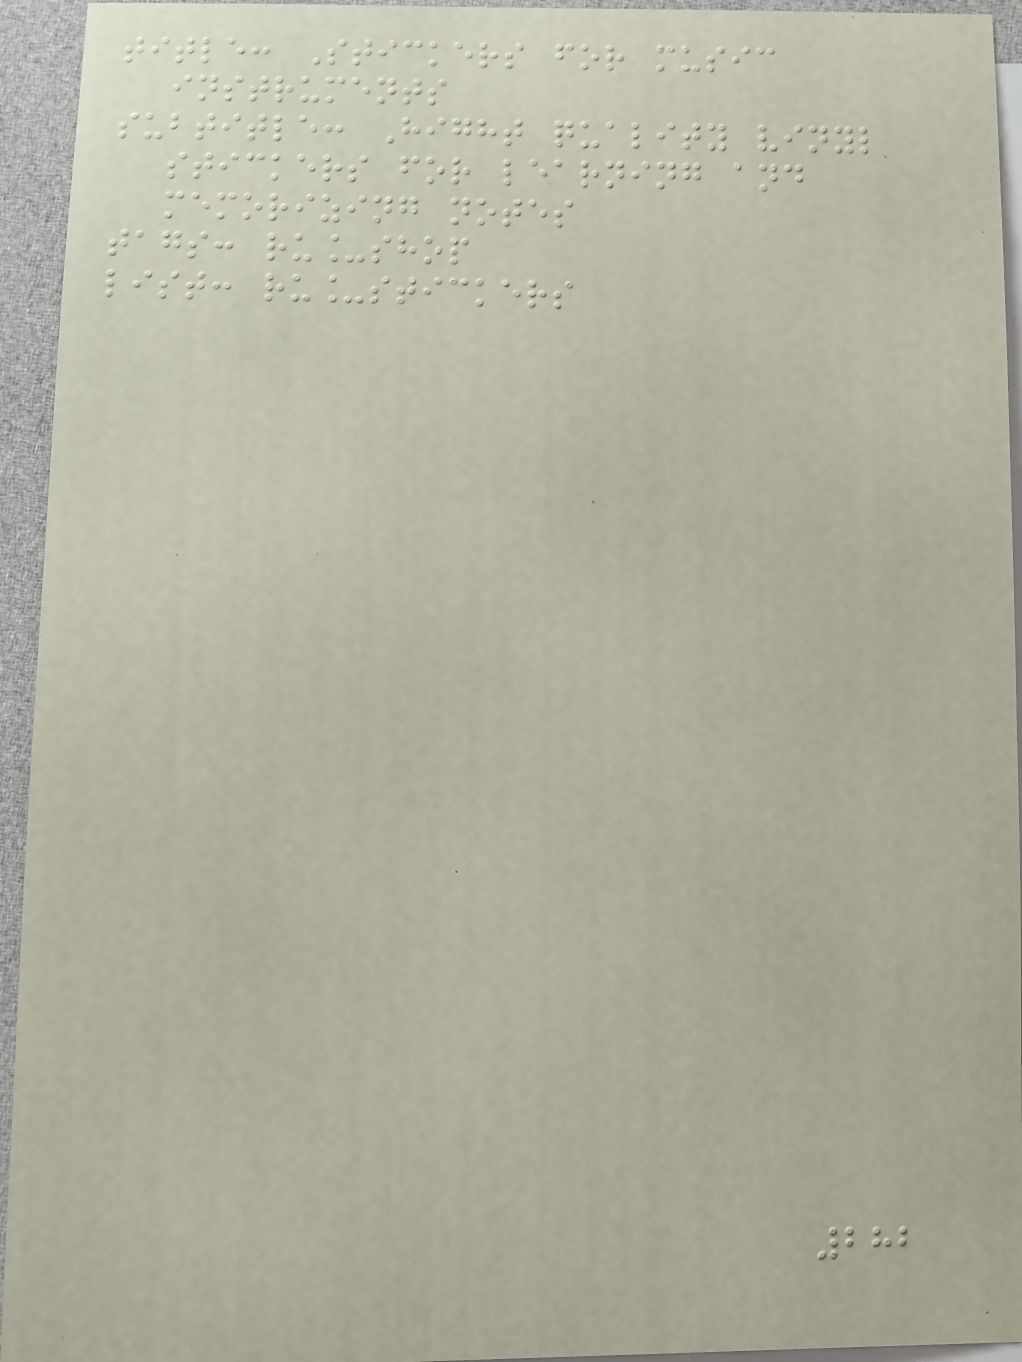title: Stickers for music
instruments
subtitle: Hight quality vinyl
stickers for learning and
memorizing notes
tags: ru_shop
list: ru_stickers
282
